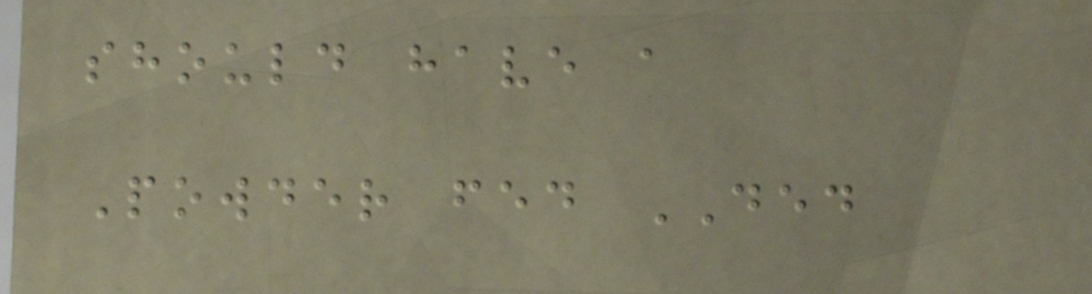should have a
Powder fed DED
